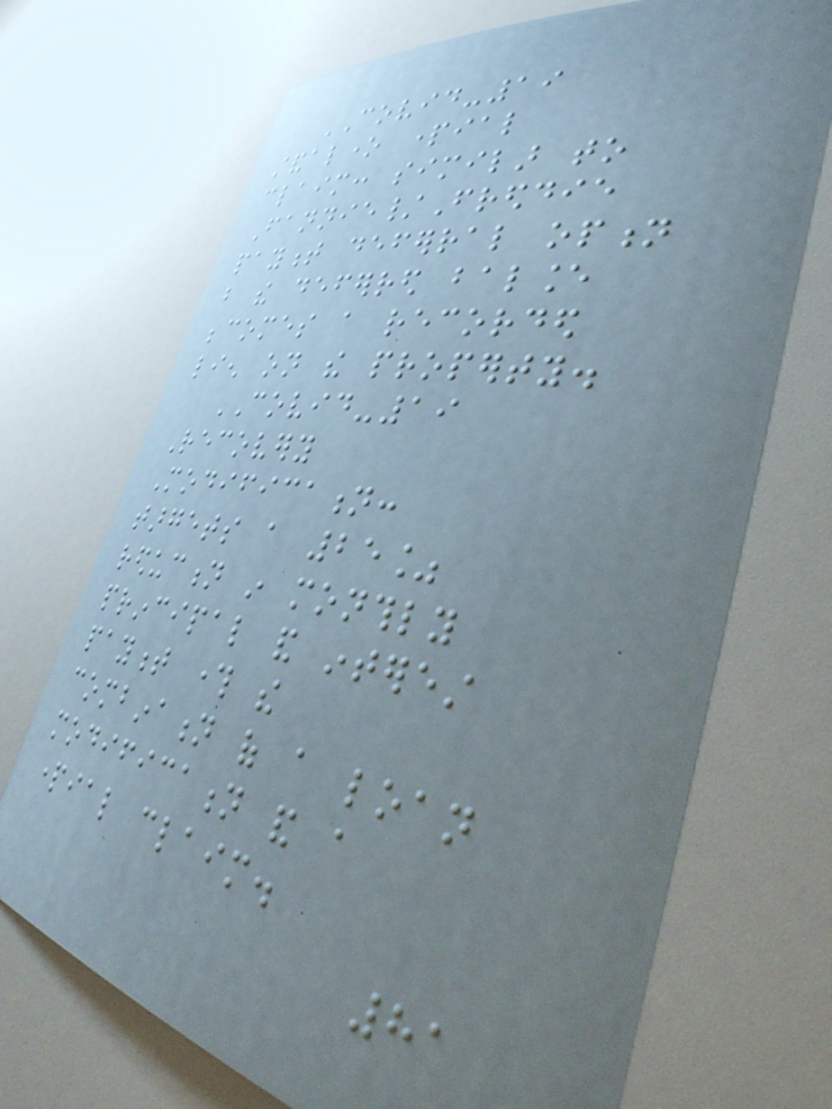COVID-19
standalone partial
claim: similar to
Fannie/Freddie
payment deferral option
but the deferred balance
becomes a recorded
lien on the property.
COVID-19
Recovery
Modification:
targets a 25%
reduction in monthly
principal and interest
payment through the
combination of a loan
modification and a
partial claim.
81
